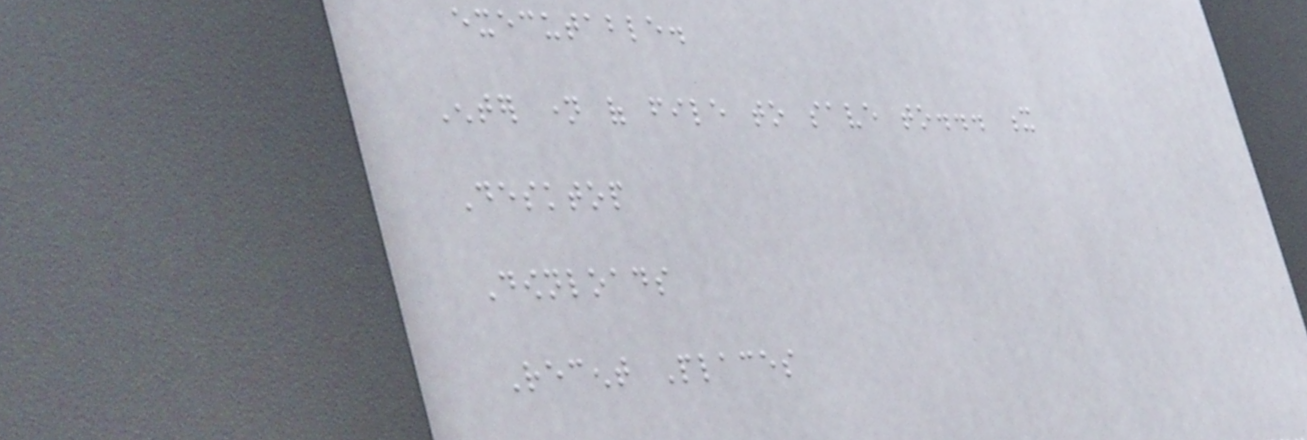executable.
Enter name of file to save to... x
Desktop
Downloads
Recent Places
